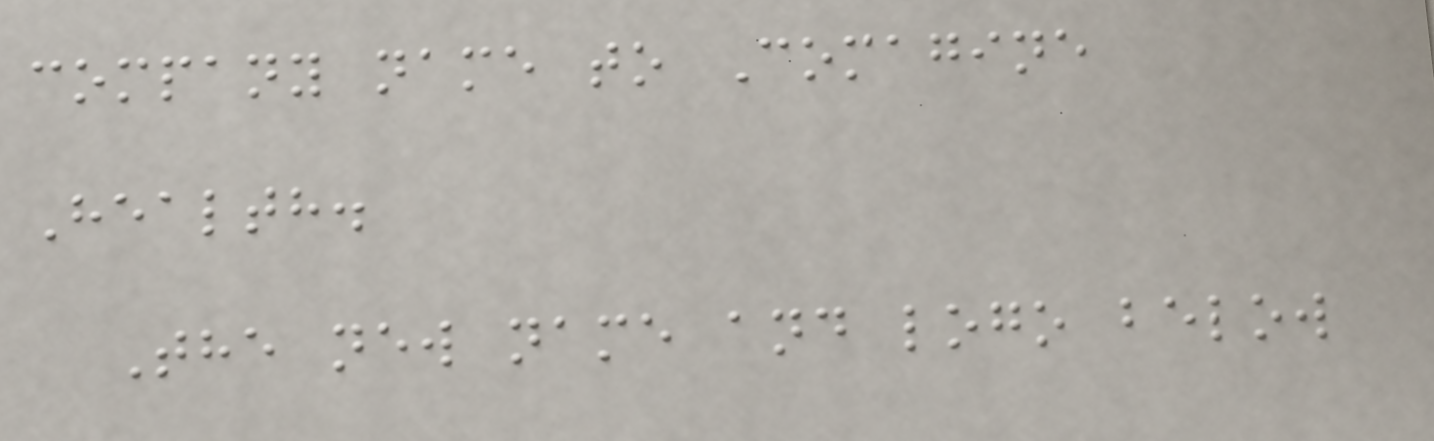company name to Comagine
Health.
The new name and logo below
